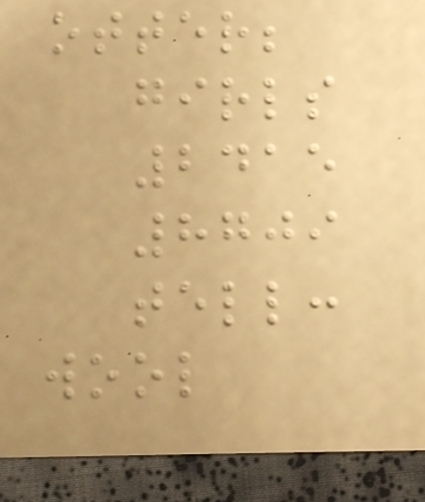otter;
girls
2415
8709
tell:
wool
